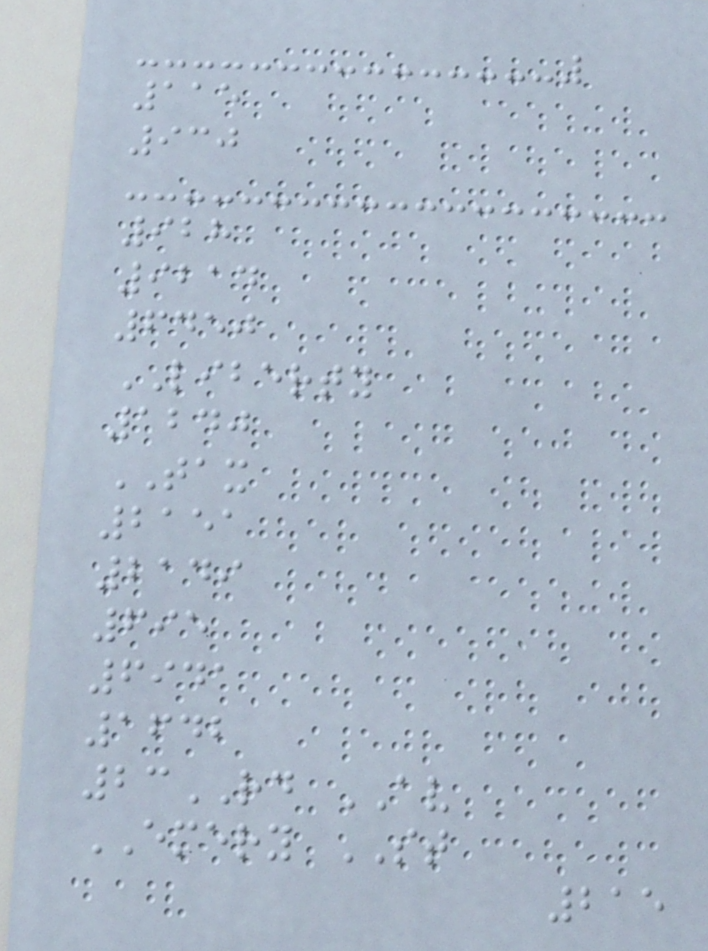115
930
928
9214
6450
LIBERTY
1240
TAX
2151
2149
695
6941
1642
23RD AV
EMERY ST
215
